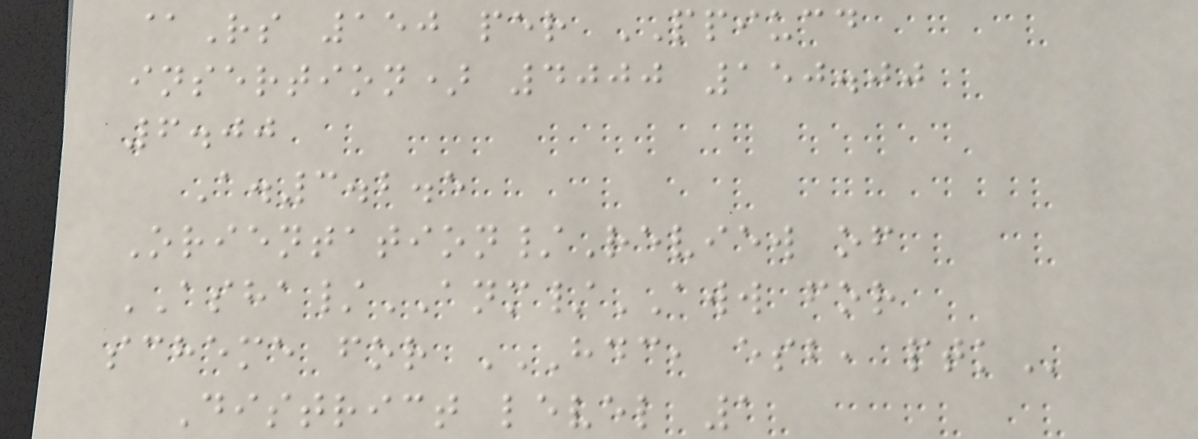@Rs 150 per PPIUCD
insertion) 4000 150.00
6.00
A.3.2.5
Orientation/Review of
ASHA/ANM/AWW for
scheme for HDC, ESB, PTK
District level 1
